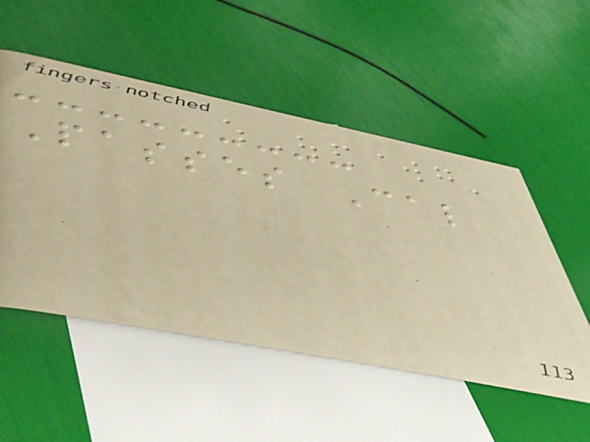Passes Cal
